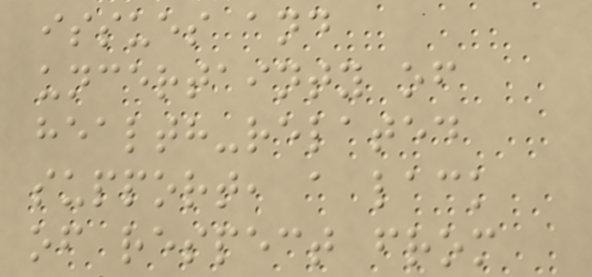issues and
uncertainty of
health-related
support, a lack
of respect from
